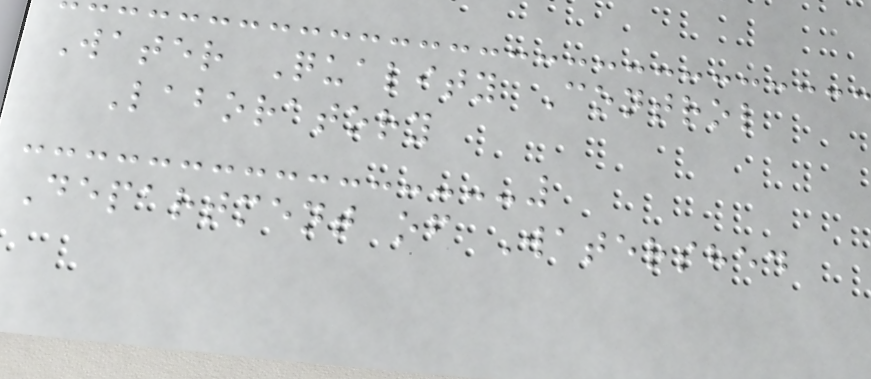Water Quality Control
Laboratory
Department of Watershed
